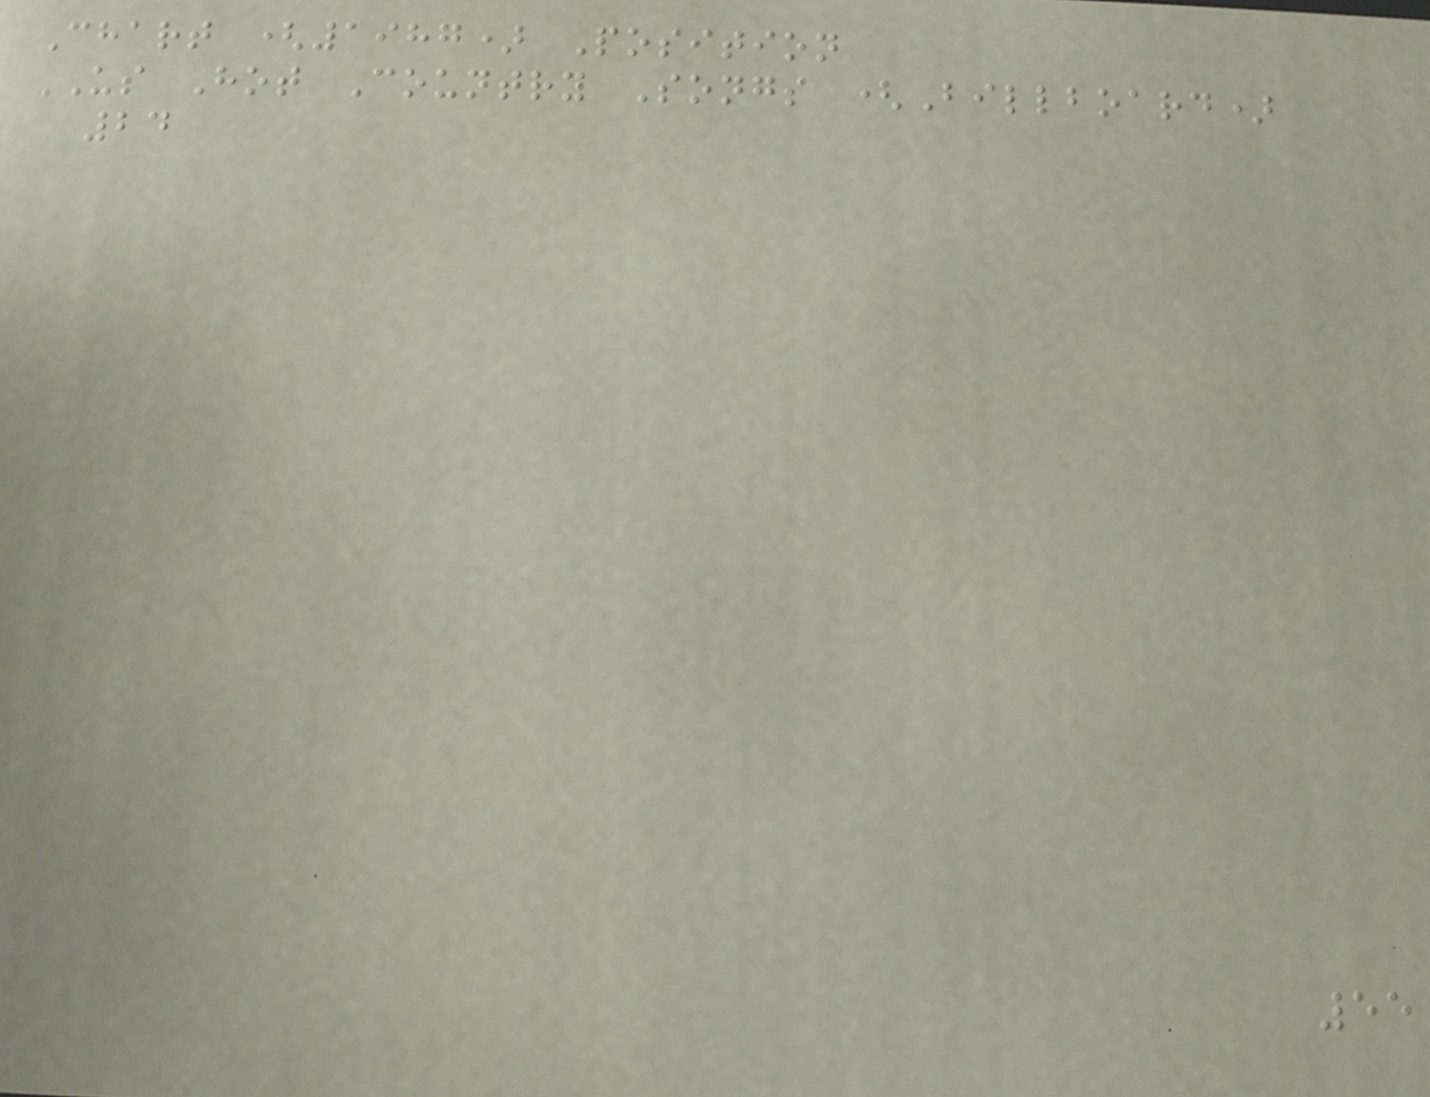Chart (1987) Position
US Hot Country Songs (Billboard)
24
55
